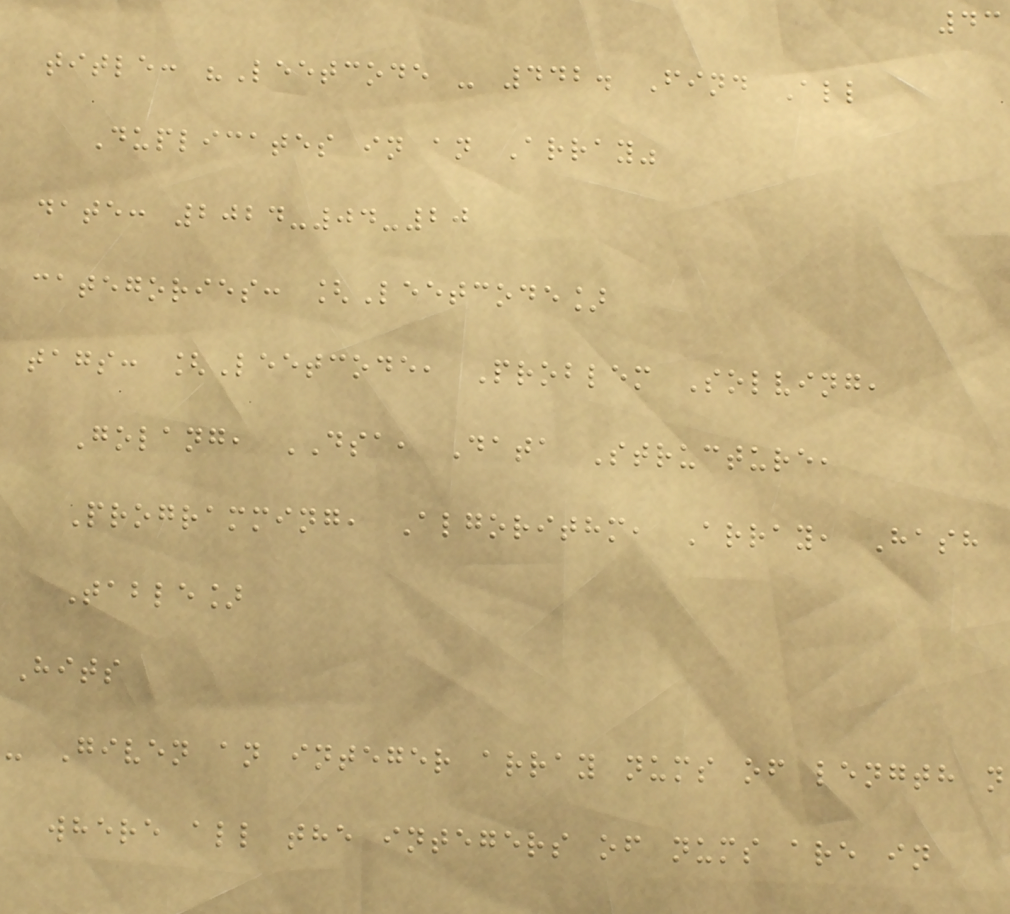43
title: "Leetcode - 442. Find All
Duplicates in an Array"
date: 2024-04-20
categories: [Leetcode]
tags: [Leetcode, Problem Solving,
Golang, DSA, Data Structure,
Programming, Algorithm, Array, Hash
Table]
Hits
- Given an integer array nums of length n
where all the integers of nums are in
